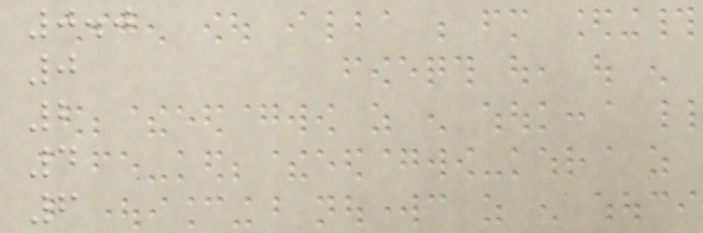0.0
0
2
4
6
